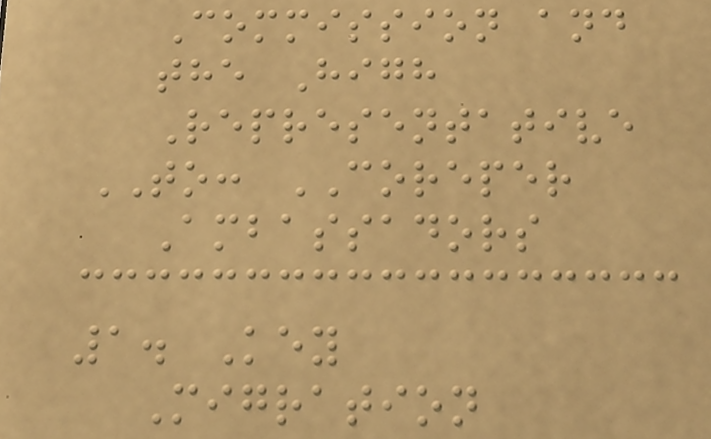Commission and
the High
Representative
TO: COREPER
Ambassadors
1. Key
Migration
